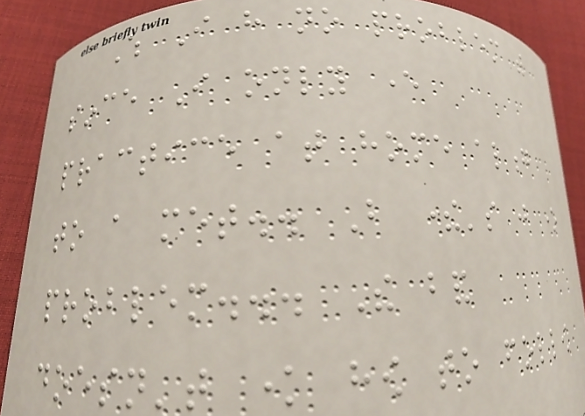Which I have no problem with
since I only ever
practice at home along
to a met.. But there's just one
problem... The band
doesn't know how to follow
